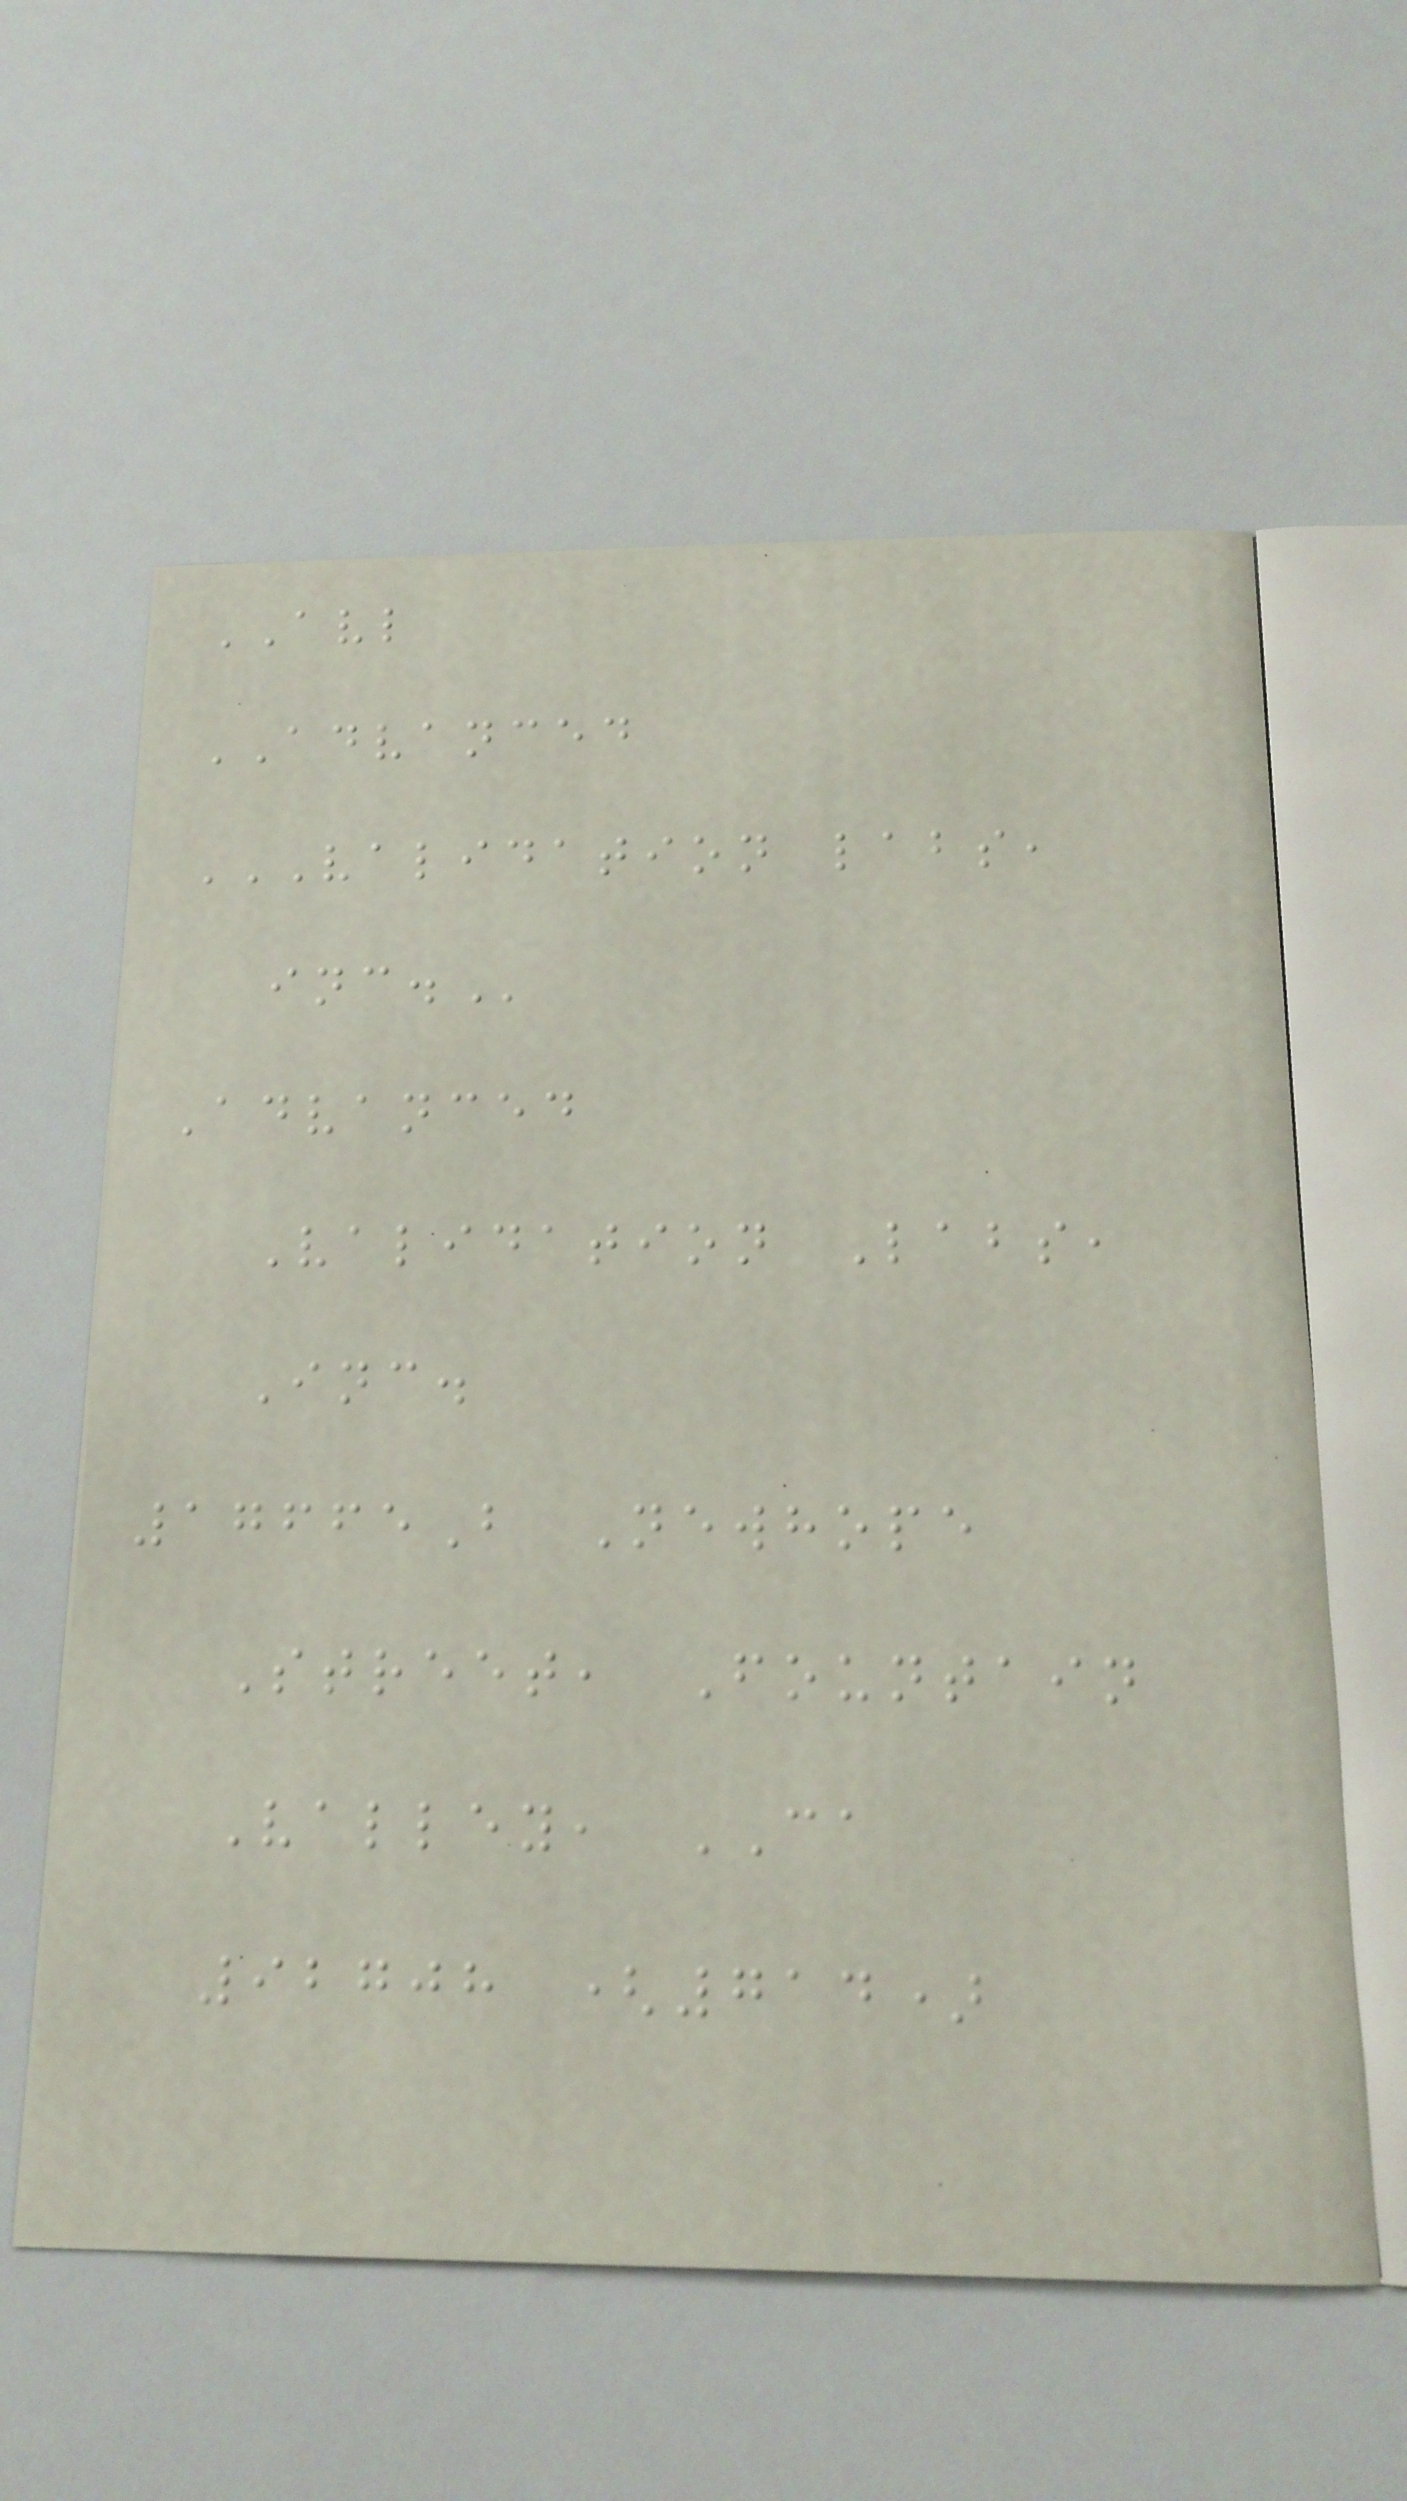AVL
ADVANCED
VALIDATION LABS,
INC.
Advanced
Validation Labs,
Inc.
17665B Newhope
Street, Fountain
Valley, CA
92708 (714)
